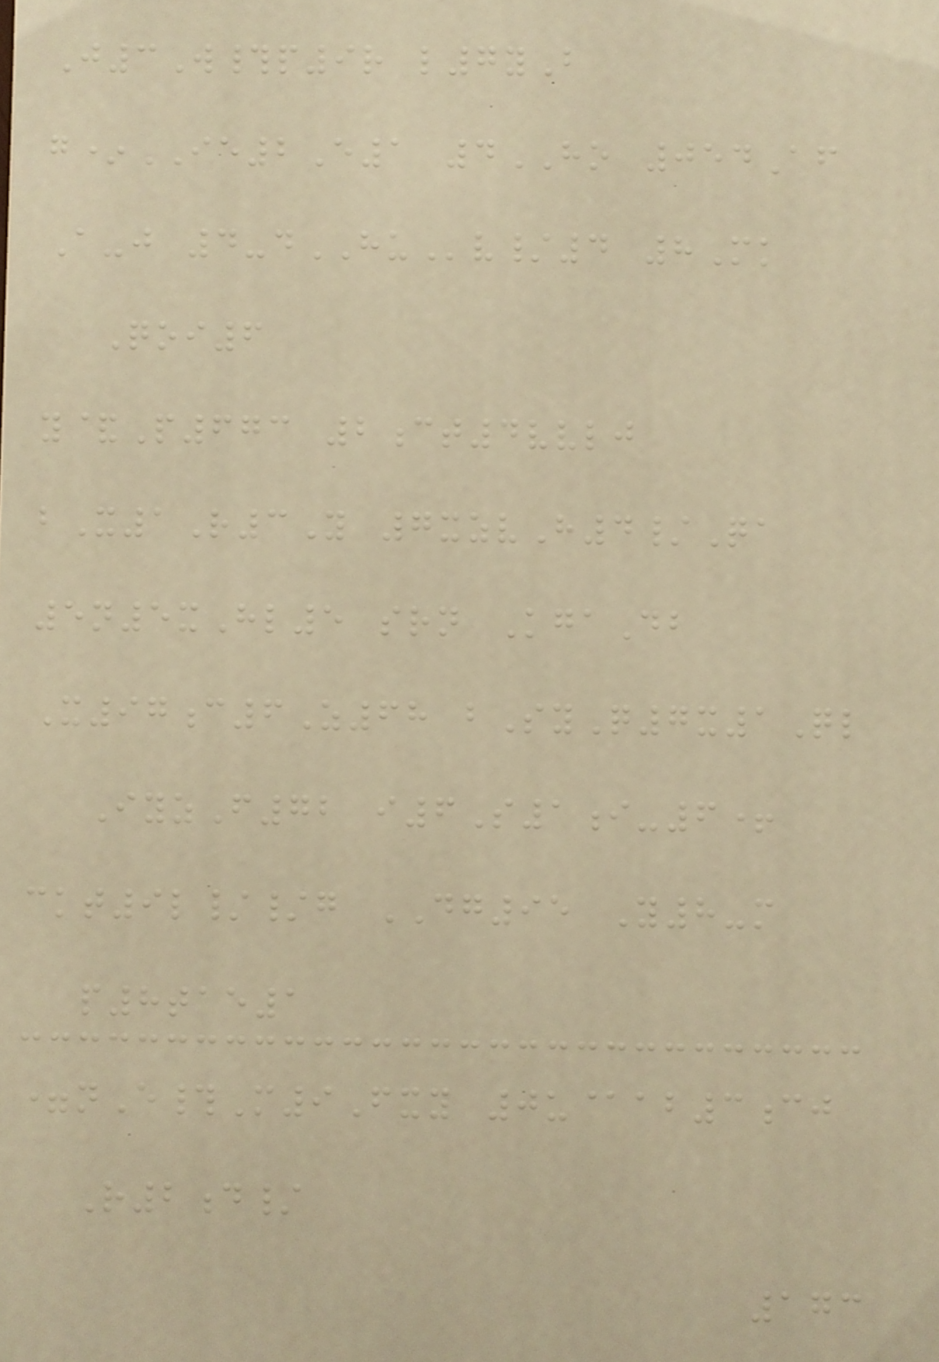J3W#p9r l7yB
g*IE2E1 4HO 054Af
A-j 4-dHUv/4 8Mk
Qoi6
y&P673 2ct4vvlj
bX1R3Y 7xzvH4/Qa
5n5xHl5 srn KgaDb
X97c6Z68 bSyQ7x1Ql
IyzF72 i6S1i-6+
ckt9l//g DG95 Y8-m
p8tae1
=nE#M9Fxy 0u@ab3cj
R2d/
173
